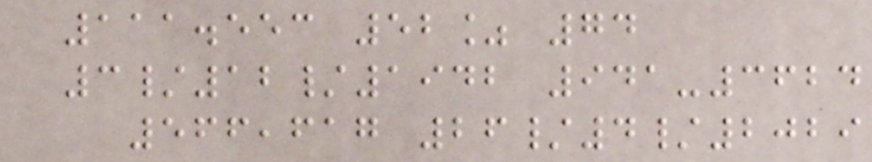111.553 52% 74
3/12/1942 941-3624
566,617 26/4/2029
